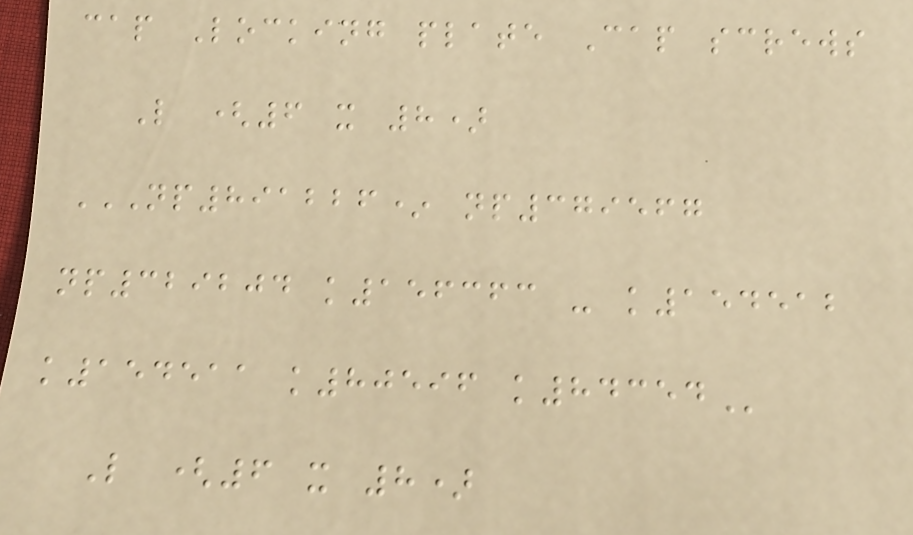cap Locking plate Cap screws
L (6 x 8)
NP891226* NP379567
NP329204 K156363 - K154512
K154511 K80596 K84354
L (6 x 8)
